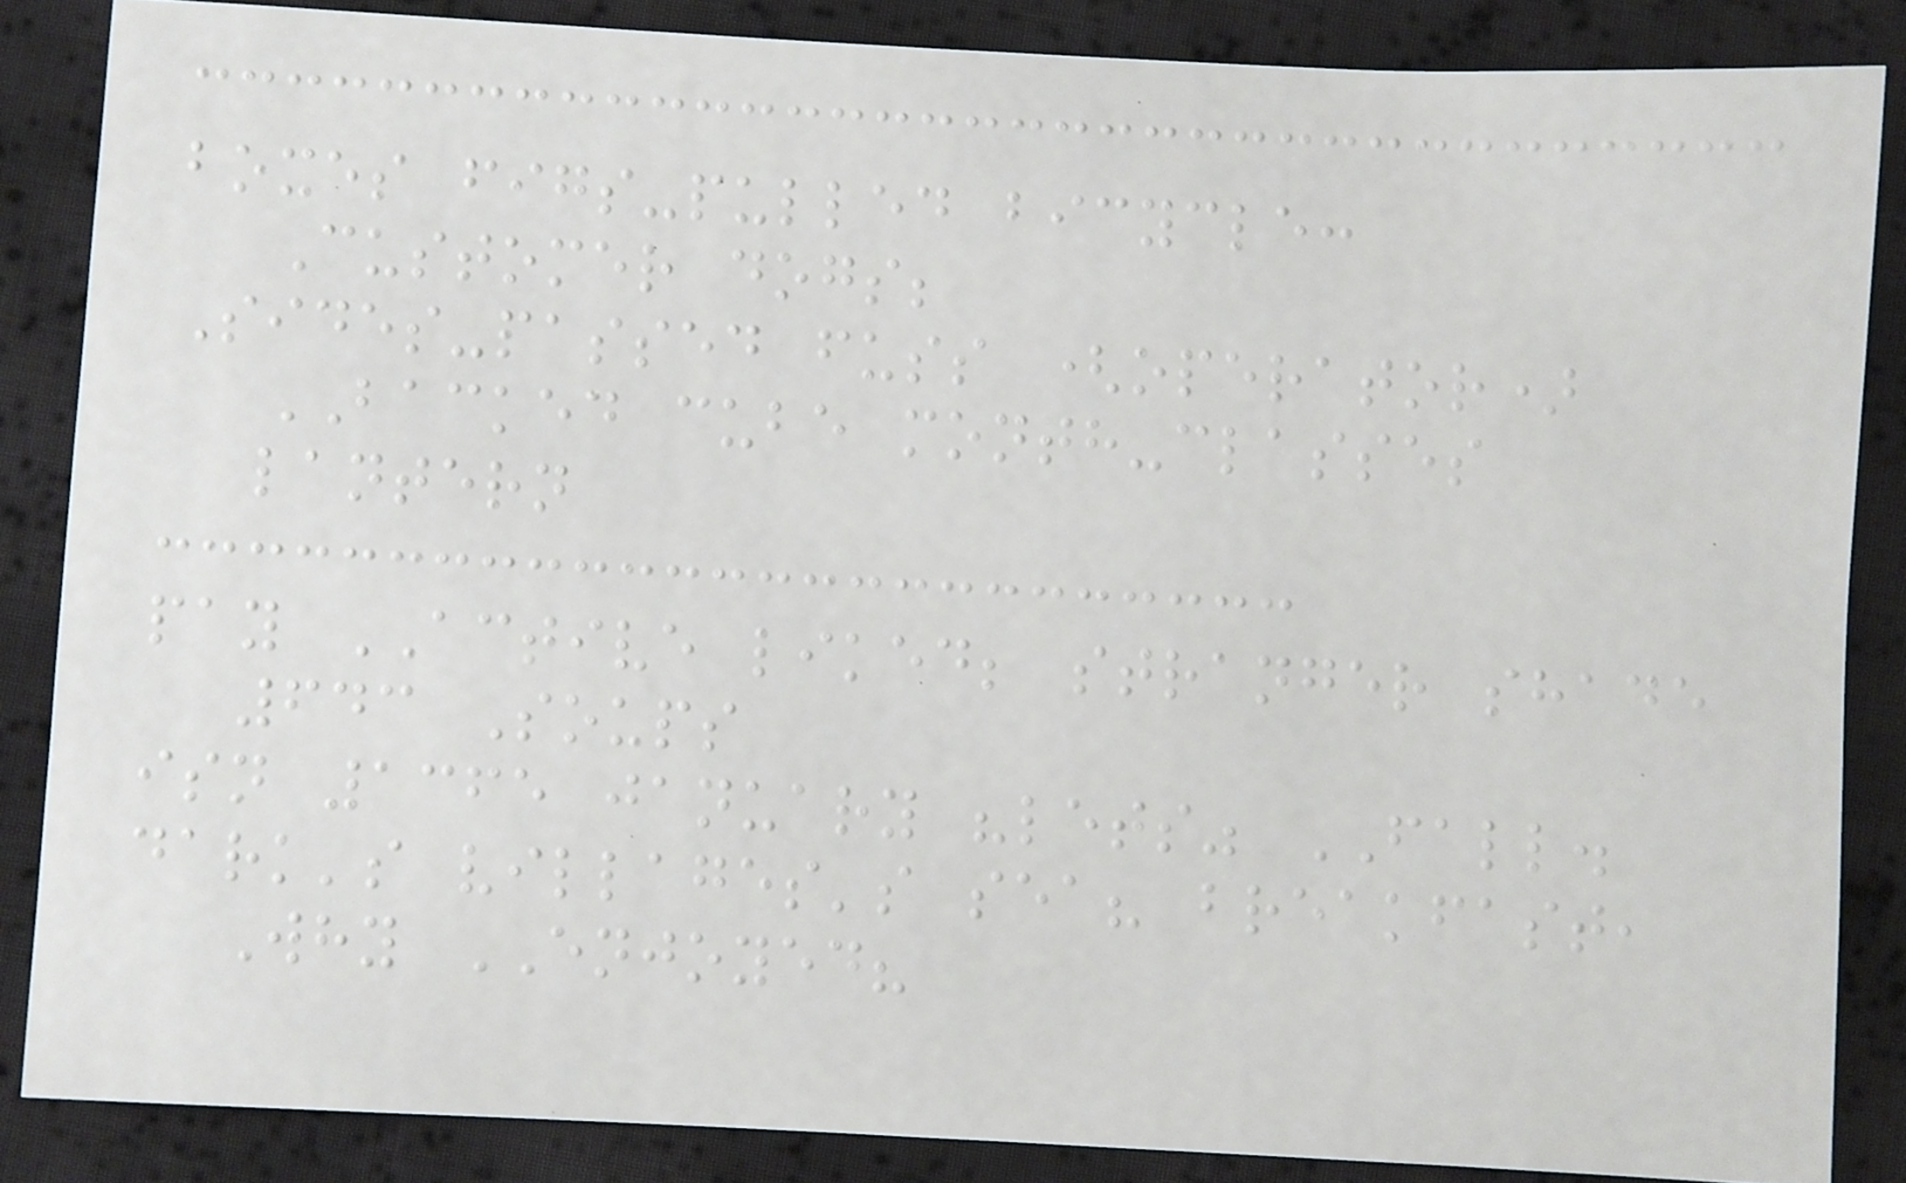boxes figs-pulled bicycle:
Customer dogs;
Sides-passed fuss (operator)
BACKED cube month-classes
lantern
pay ACTIVE liked; stranger shade
643 Soups
isn 1365 january "lets" FALL.
dark's villages's sea? breakfast,
Why ENJOYED?
